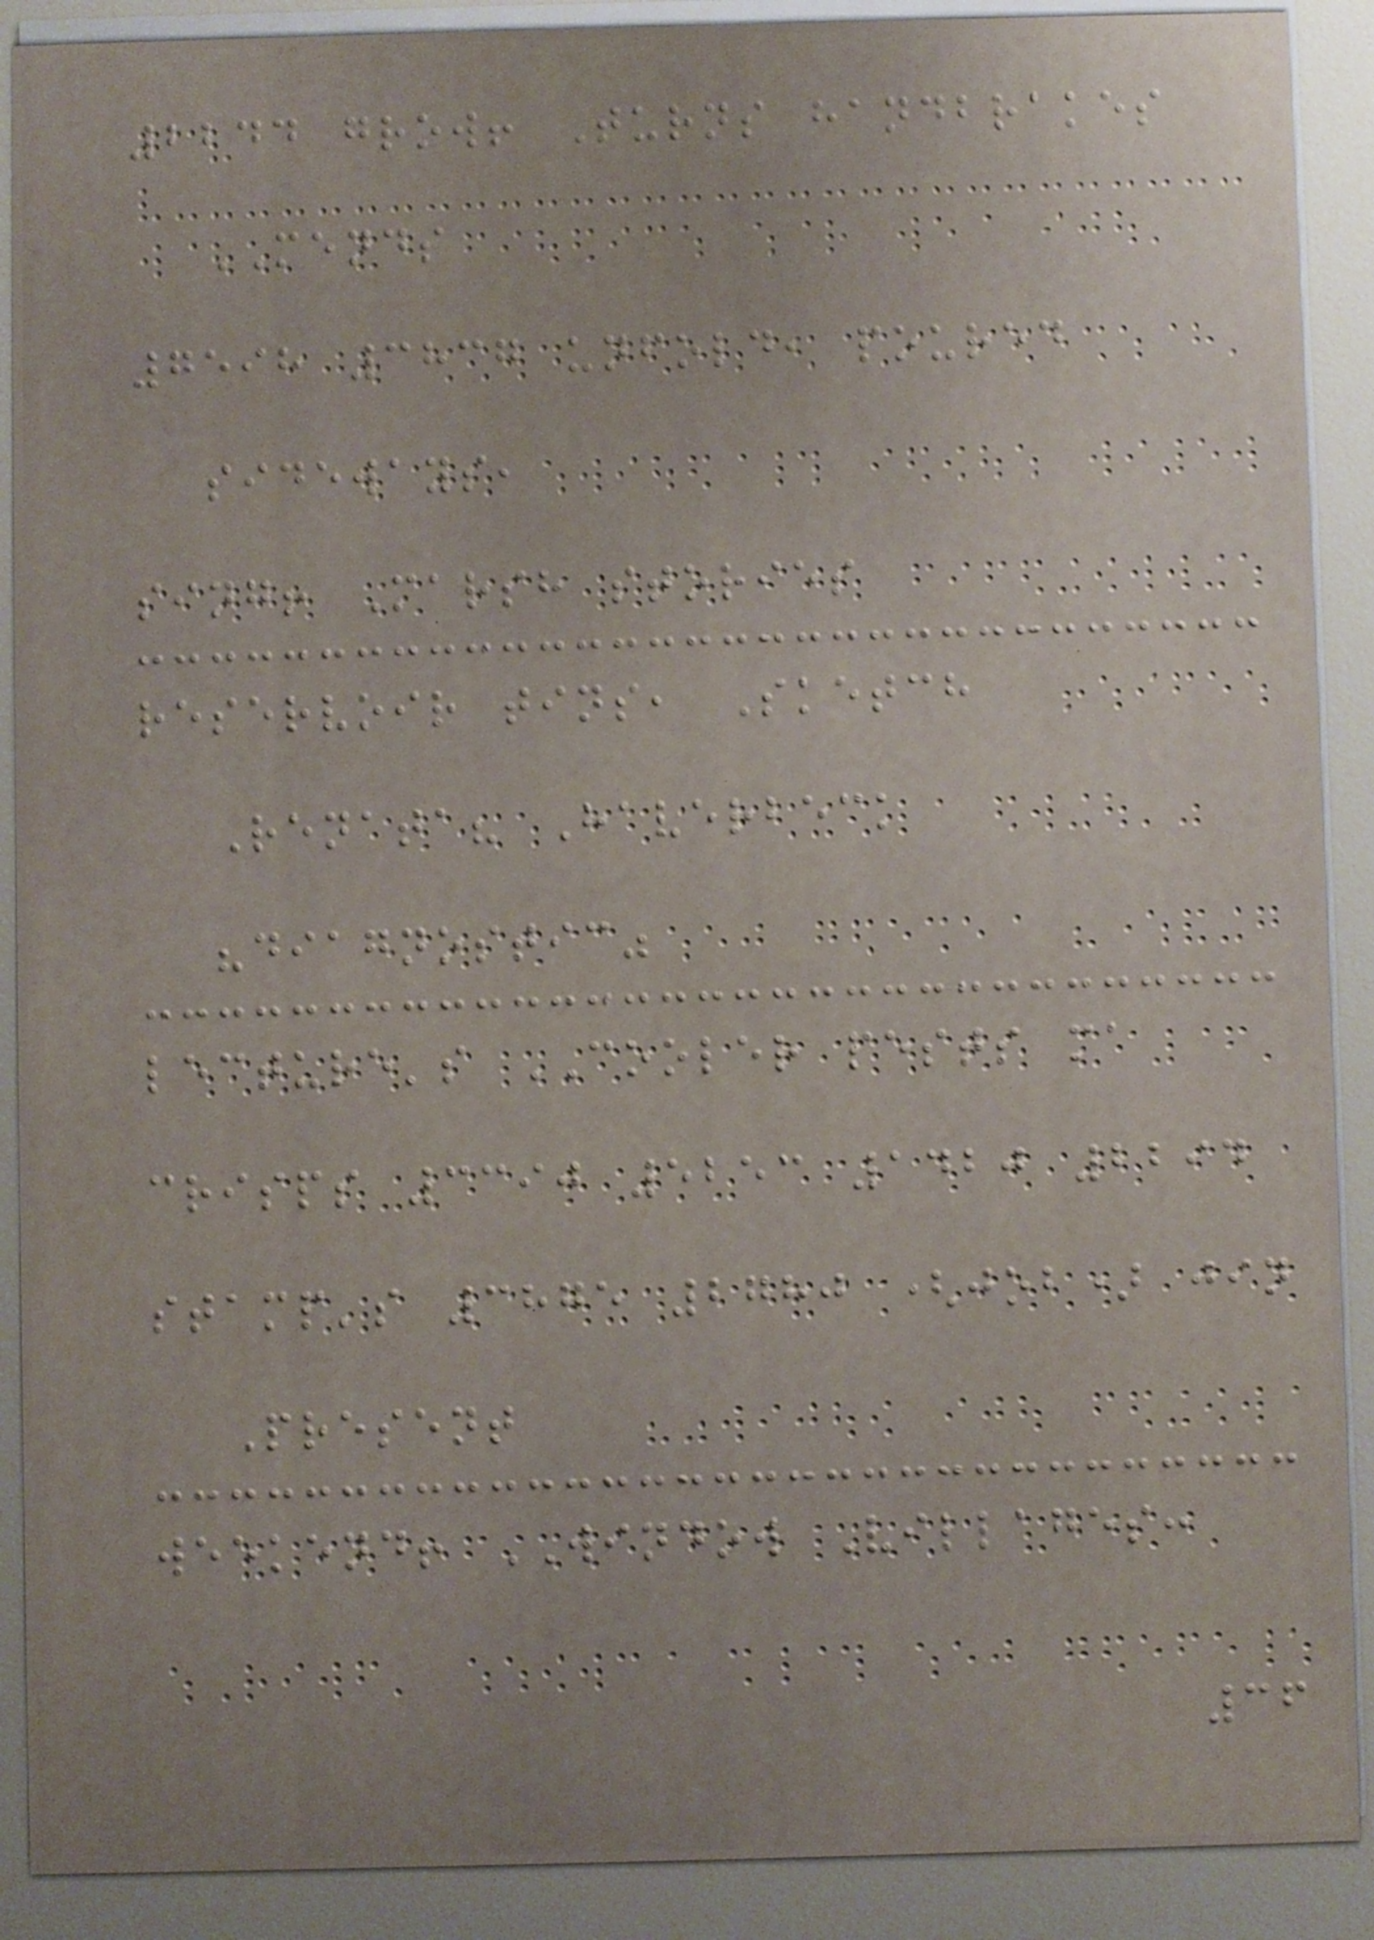2244 grow! Turns handbrakes
MENDS
7598 3837 unfold, poured
sideways,
sing! Marsh stories
reservoir tins, Sketch
Renata? Haverbeck
"diagnostic"
lecture's COOLER pests ma
crisps 3390 5253 1420 2294
stamp's 3875 2780 (job) jin
Present
weekend! WINDOW Villages:
36
